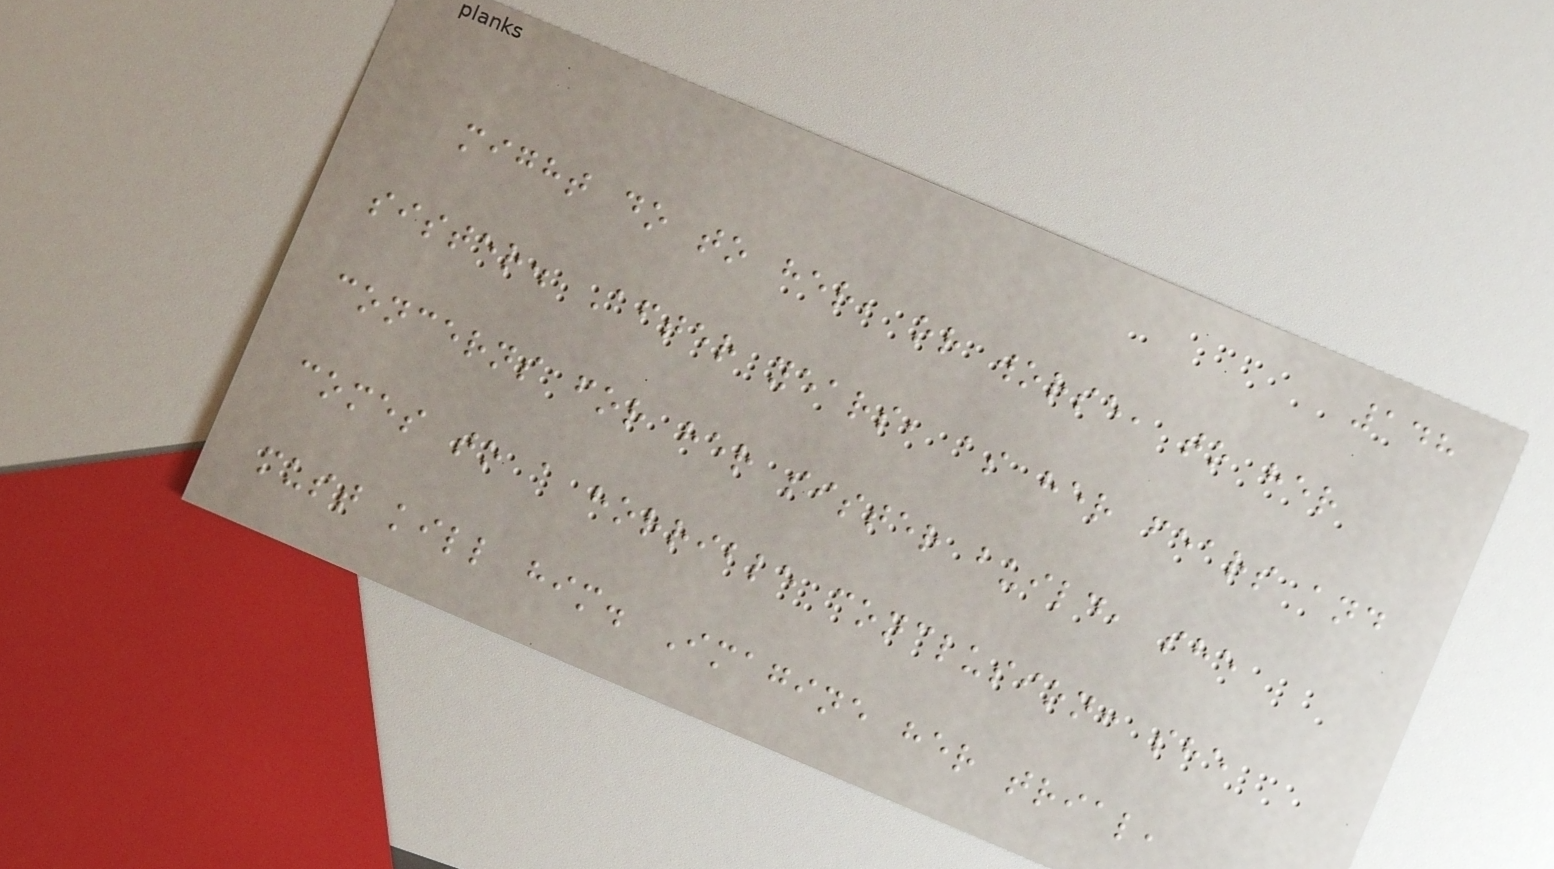148
might do to her, or worse, to her
sister. After years, as her fears and
concerns for her sister build, she
comes to a horrible conclusion: she
must kill him. Imagine her trial,
